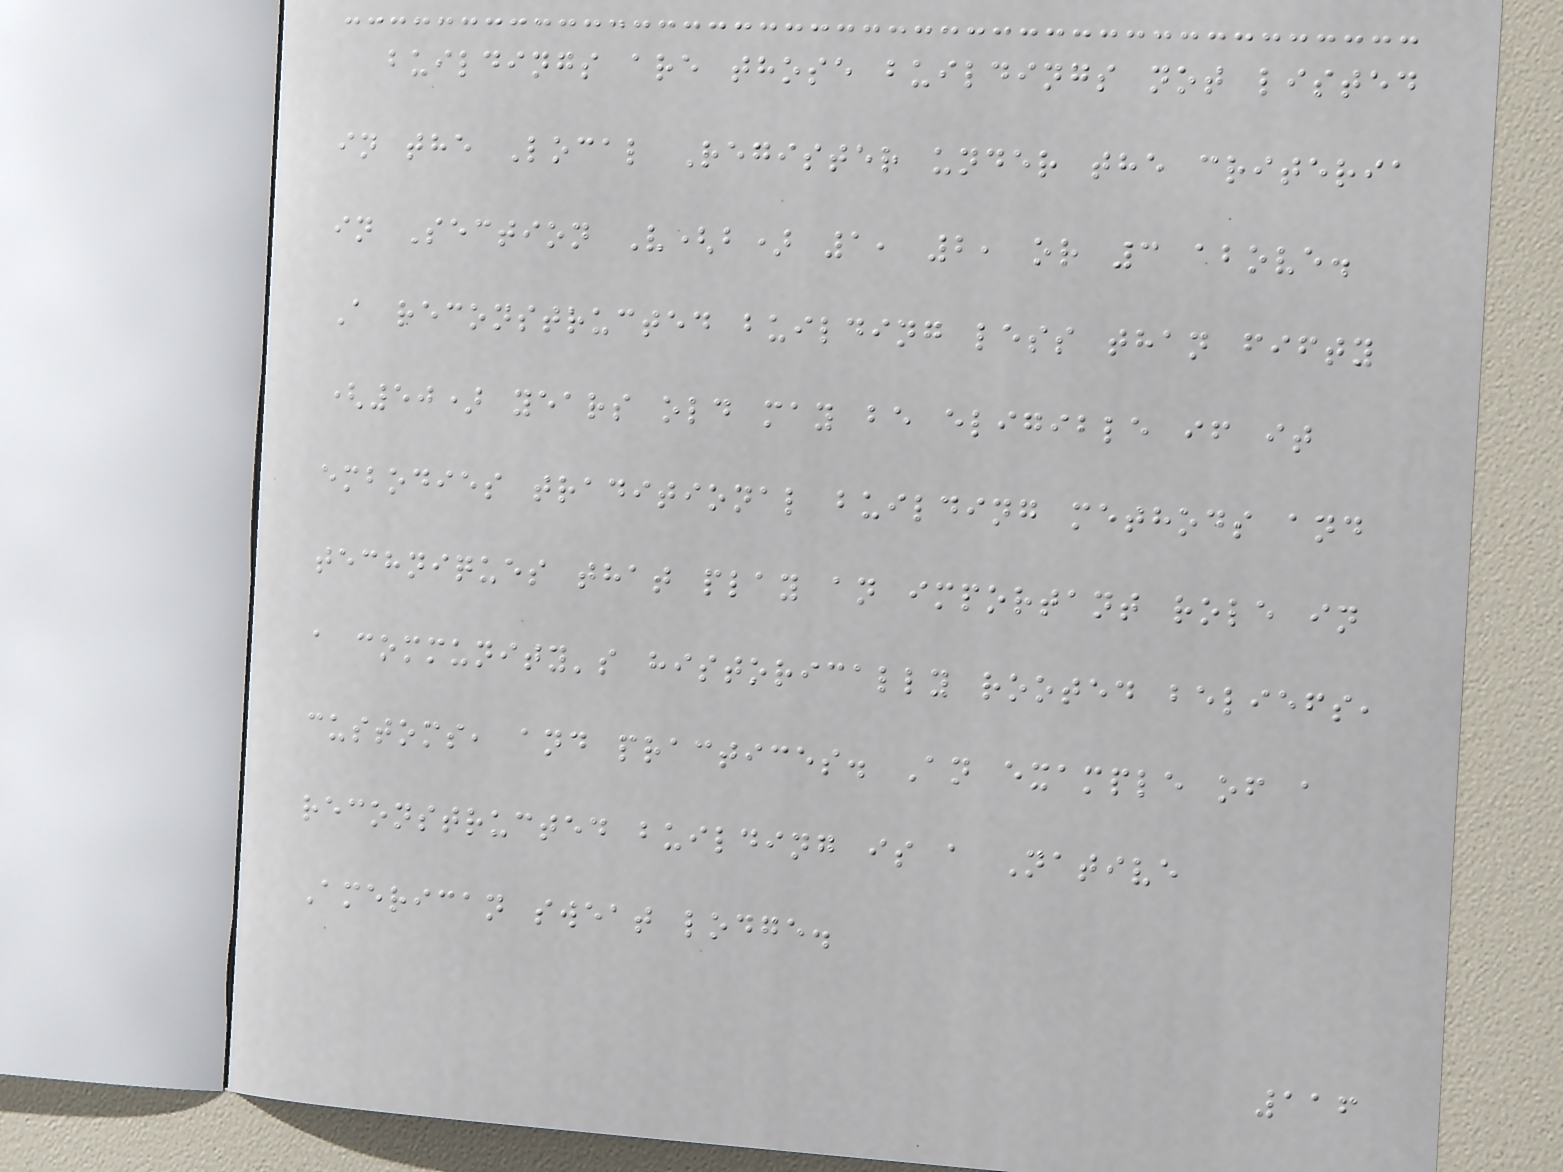buildings are those buildings not listed
in the Local Register under the criteria
in Section V(b) 1, 2, or 3 above.
A reconstructed building less than fifty
(50) years old may be eligible if it
embodies traditional building methods and
techniques that play an important role in
a community's historically rooted beliefs,
customs, and practices. An example of a
reconstructed building is a Native
American sweat lodge.
116
